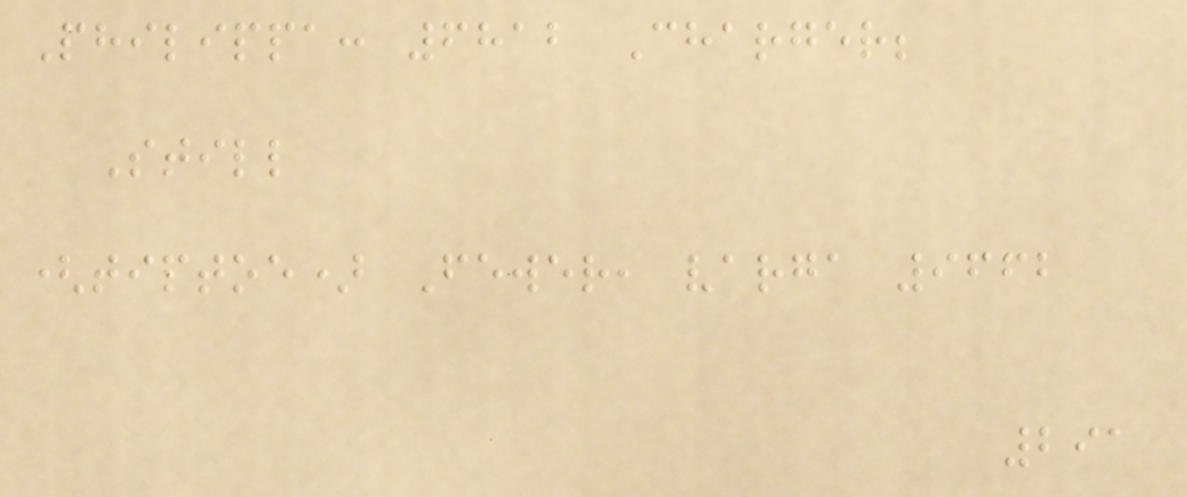Philippa: 6812 Charger;
Still
(tiptoe) Fewer, varga 9662
291
